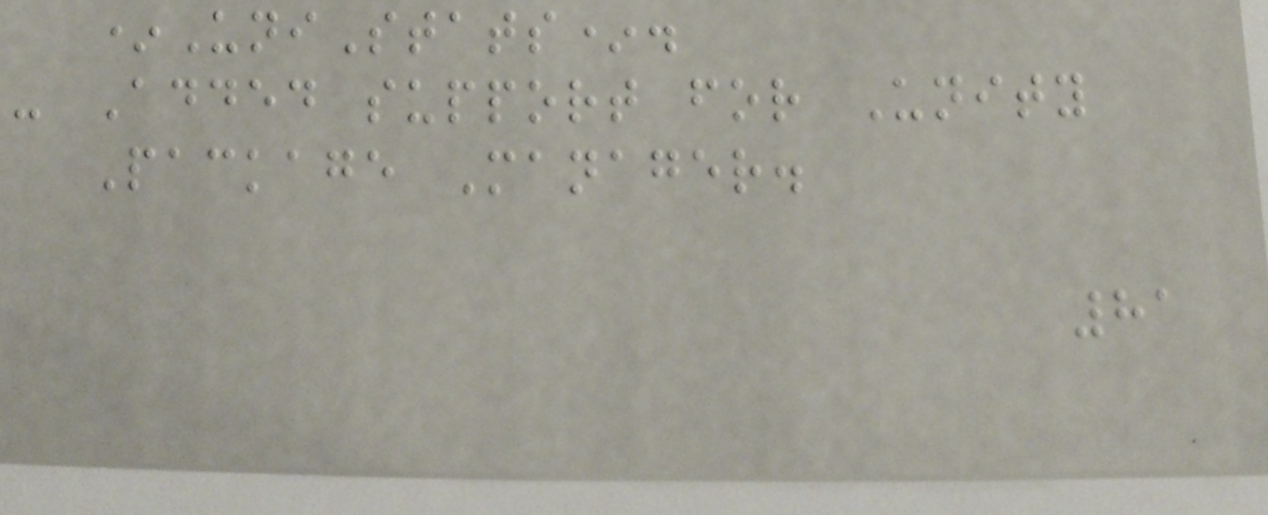*UniStats*.
- Added support for Unity
Package Manager.
81
